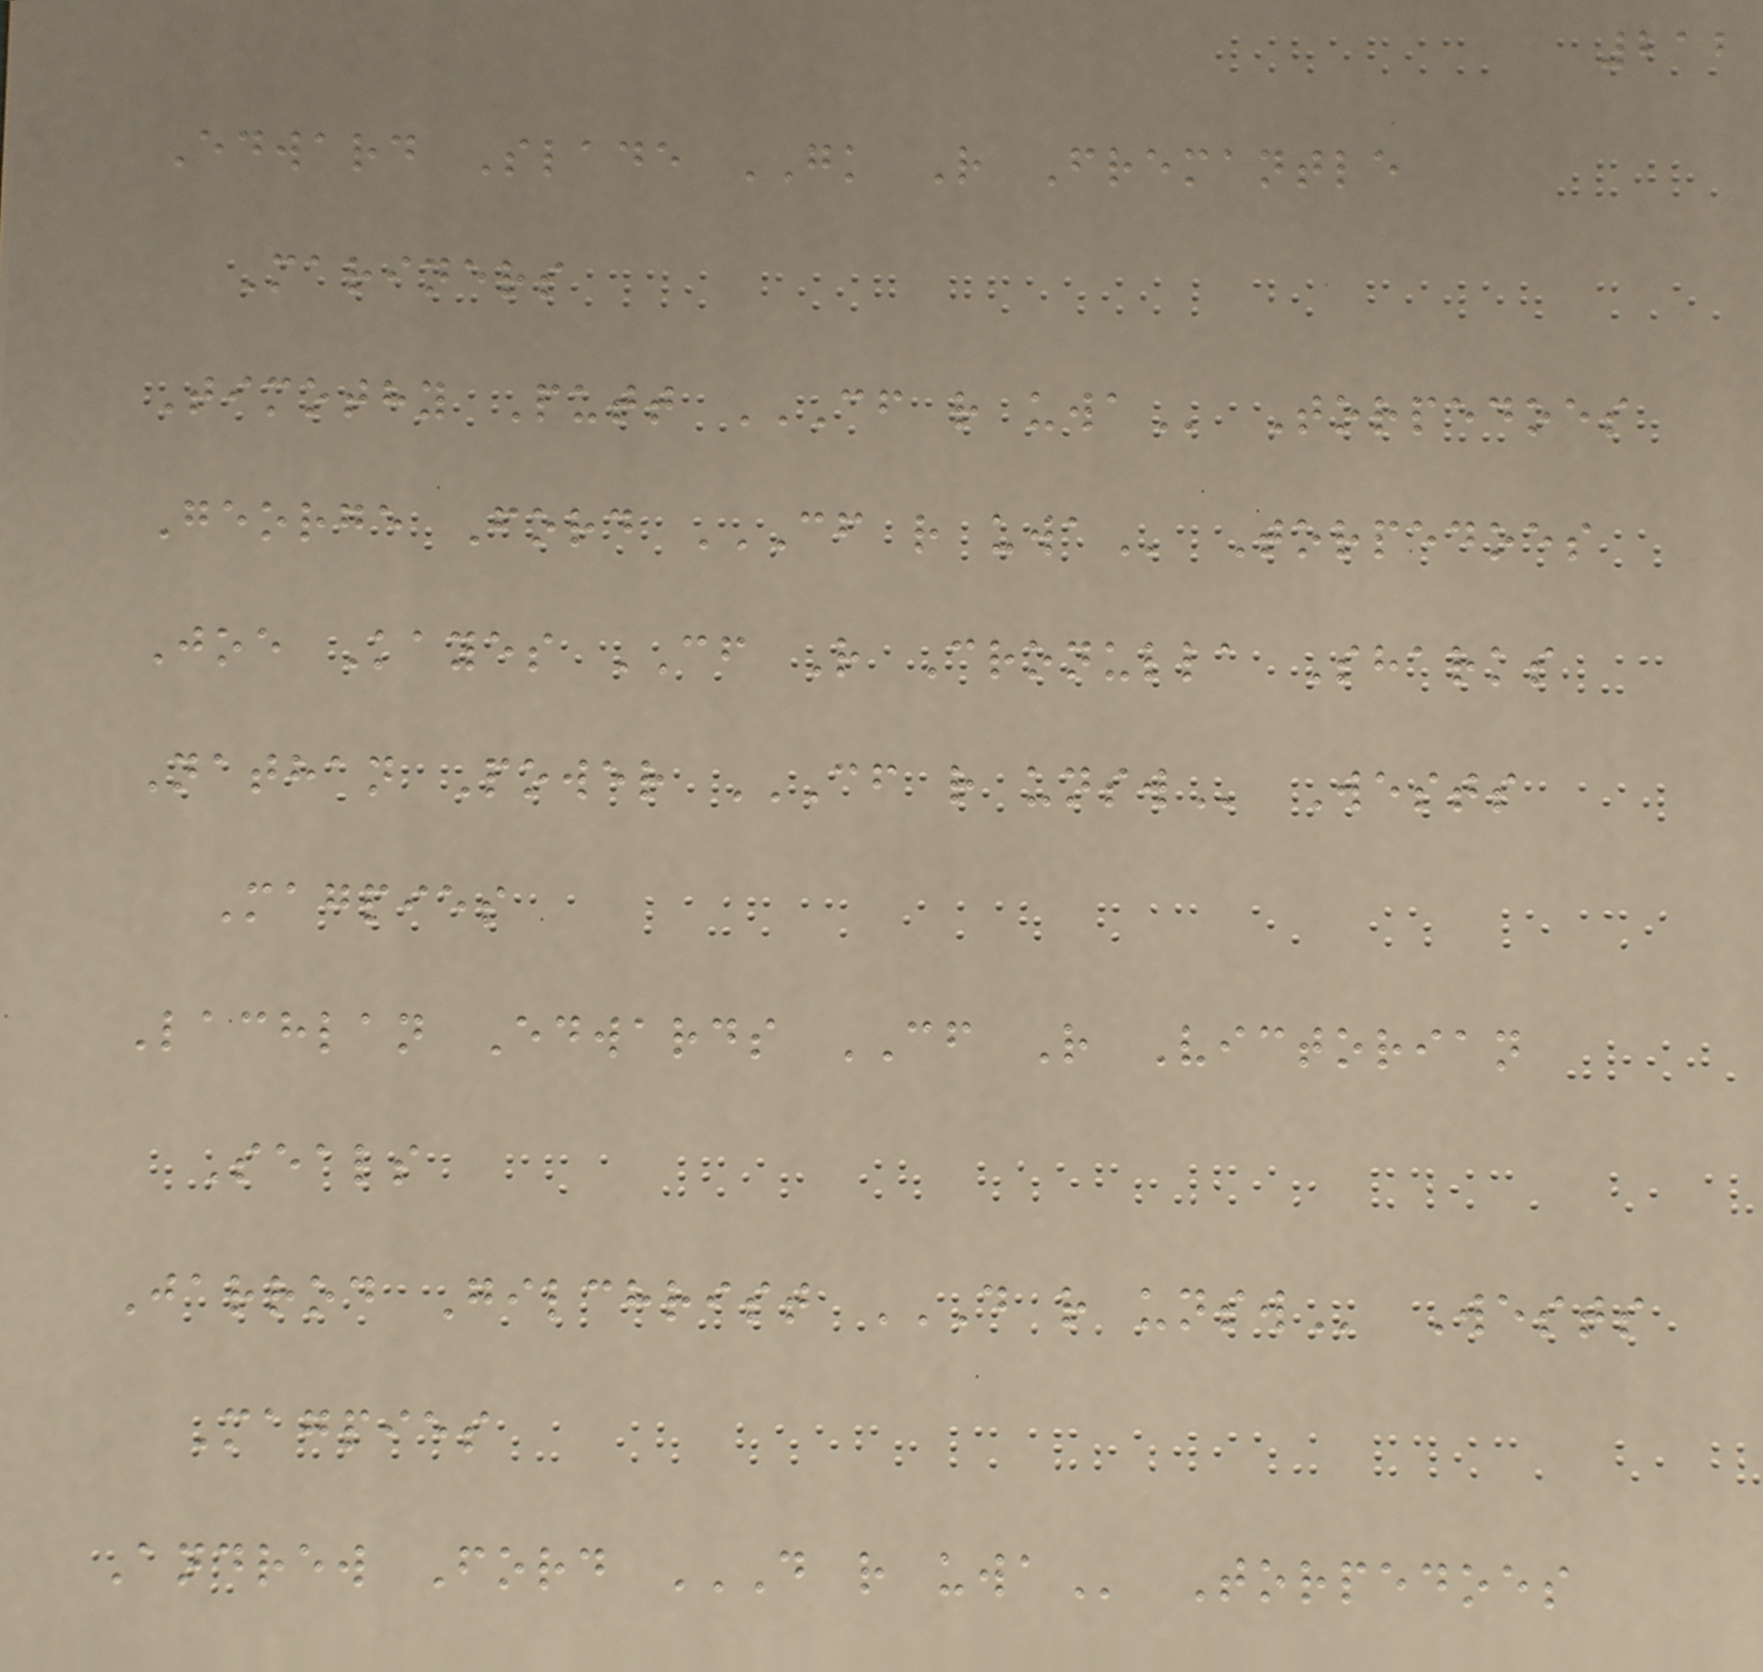212
Edward Slade GK R Fremantle
Mariners
Timothy Putt CF R UWA Torpedoes
George Ford CF R UWA Torpedoes
Joe Kayes CF R Cronulla Sharks
Nathan Power CF R UNSW Wests
Magpies
Lachlan Edwards CF R Victorian
Seals
Jarrod Gilchrist D R UNSW Wests
Magpies
Andrew Ford D R UWA Torpedoes
